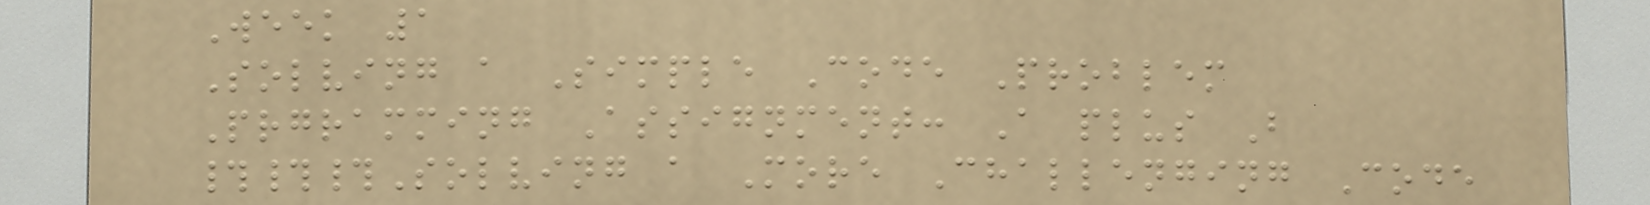Week 1
Solving a Simple Code Problem
Prgramming Assignment: A plus B
###Solving a More Challenging Code
